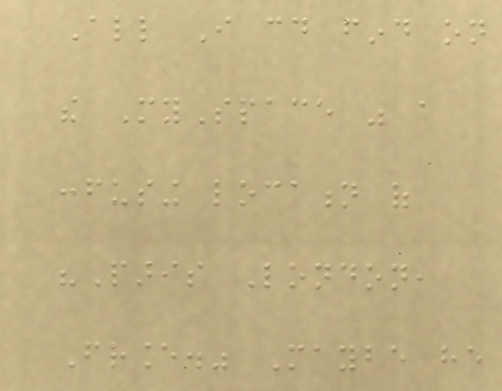All I could find on
the MySpace was a
confusing location of
"Paris London,
France." Maybe he
